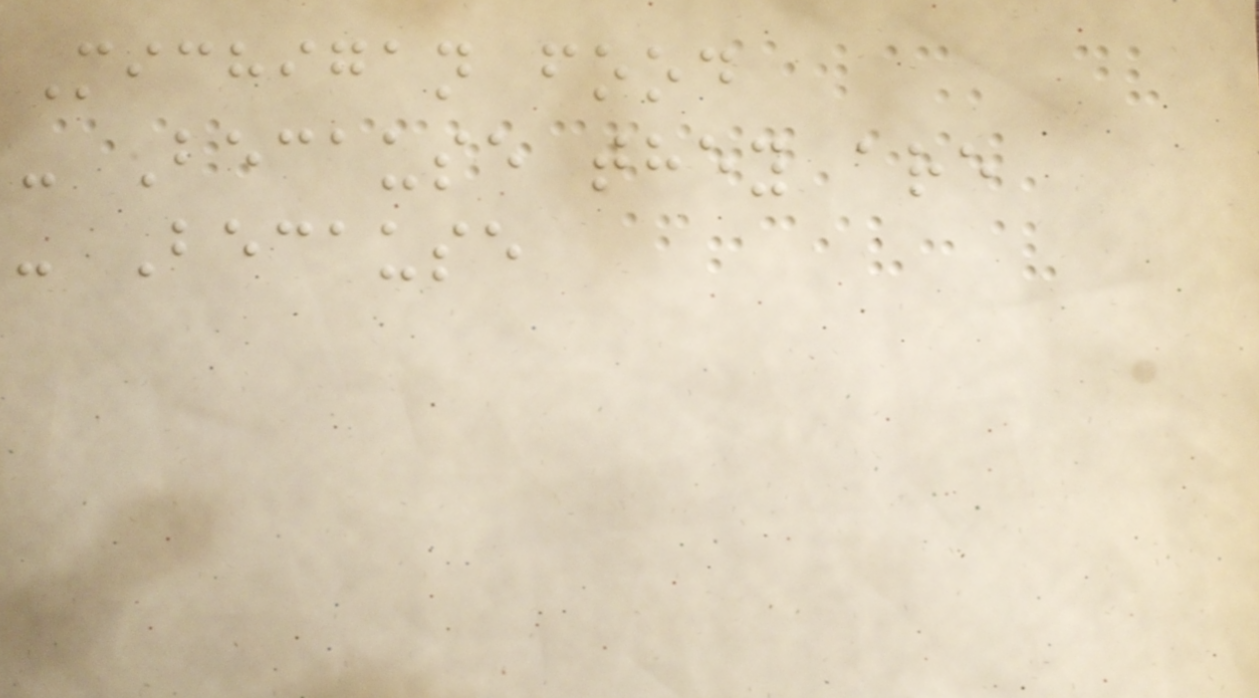Michigan food
- Because they are
- Because
